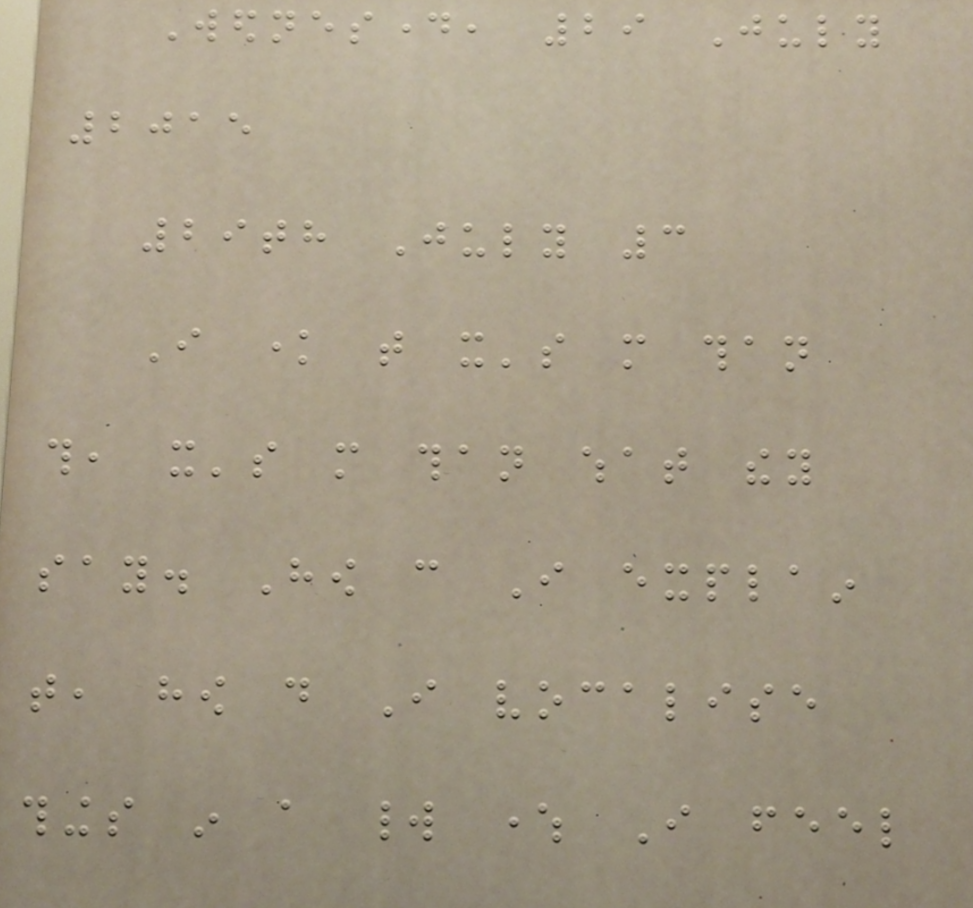Wednesday, 29 July
2015
29th July 3
I know that it's more than
this, it's more than what they
say. How can I explain
that, how do I vocalise
things in a world where I feel
